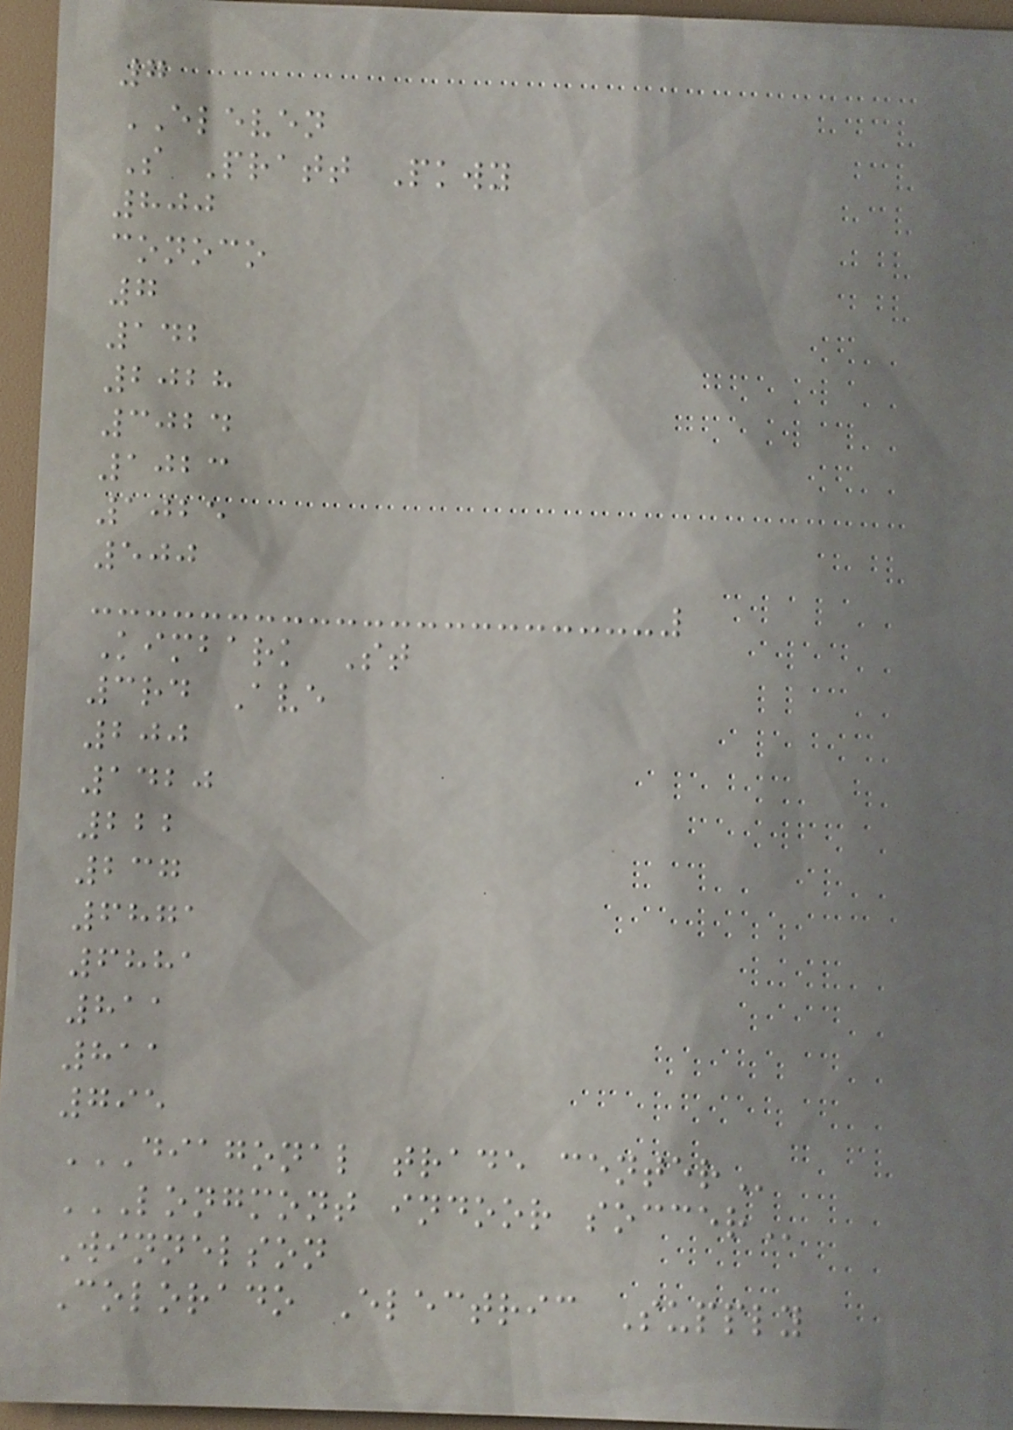7
ELEVEN
S Pratt Pkwy
800
conoco
7
142
2028
3024
1023
1025
500
Kimbark St
3rd Ave
200
1420
222
237
6871
6881
811
811
795
DIAGONAL TRADE CENTER
LONGMONT INDOOR SOCCER
Winnelson
Colorado Electric Supply
